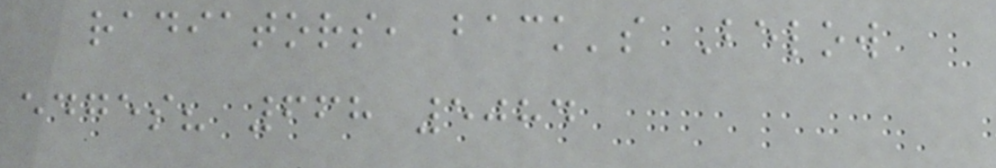radiators, back's Below
edges? 668 5084
